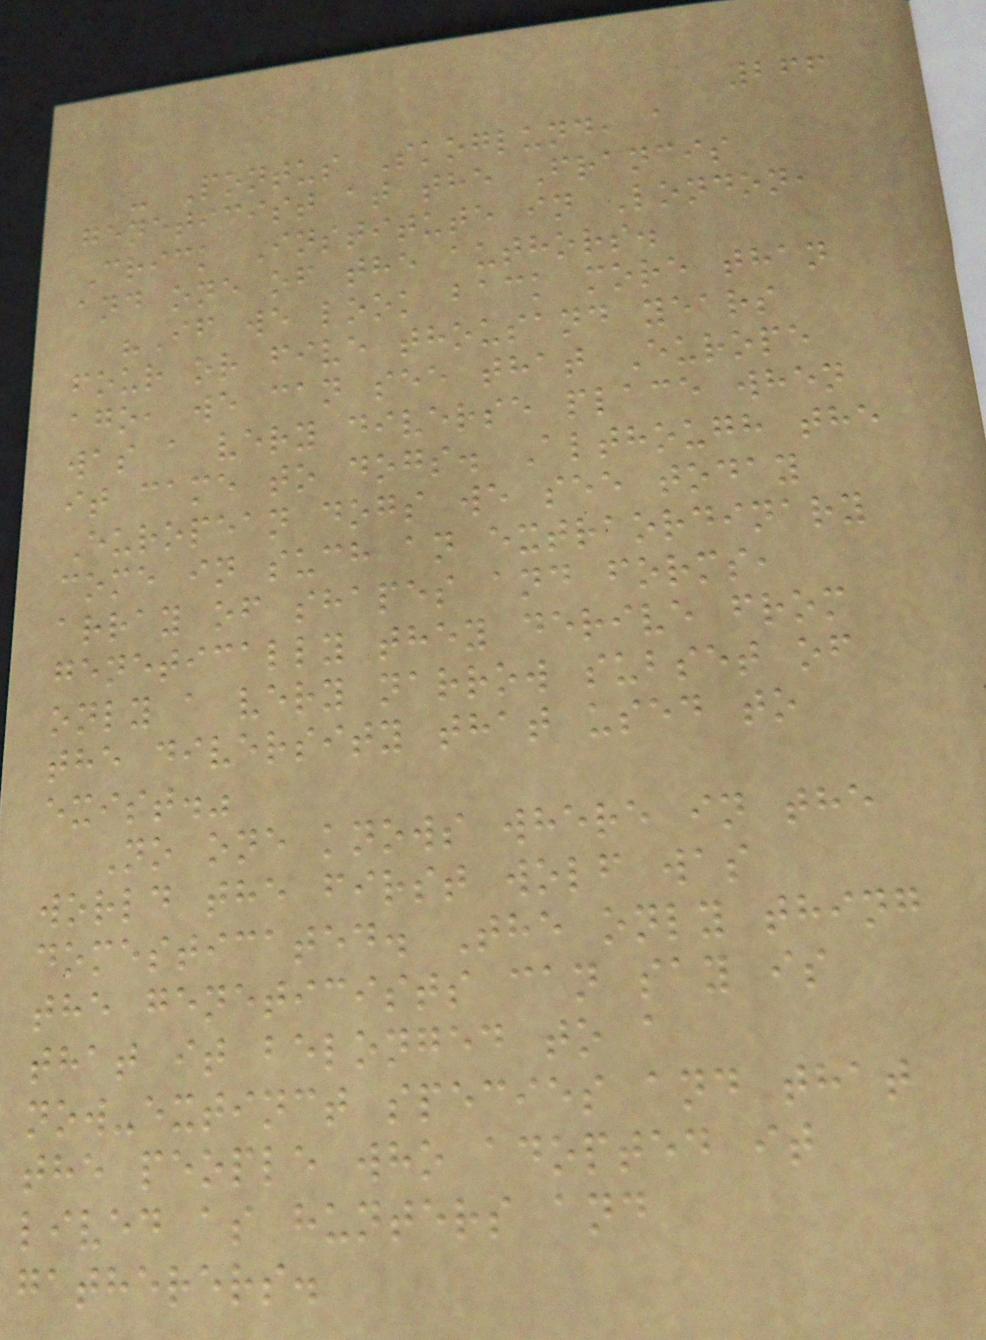266
- Pontus Skoglund, a
geneticist at the Francis
Crick Institute in London,
and one of the authors.
"If we look back more than
four or five thousand years
ago, we can see that Europe
was a very diverse place when
it came to dogs. Although the
European dogs we see today
come in such an extraordinary
array of shapes and forms,
genetically they derive from
only a very narrow subset of
the diversity that used to
exist."
No one knows where in the
world the first wolf was
domesticated. The only thing
the geneticists can say is
that it belonged to a
now-extinct species and that
the people who adopted it
lived as hunters and
gatherers.
